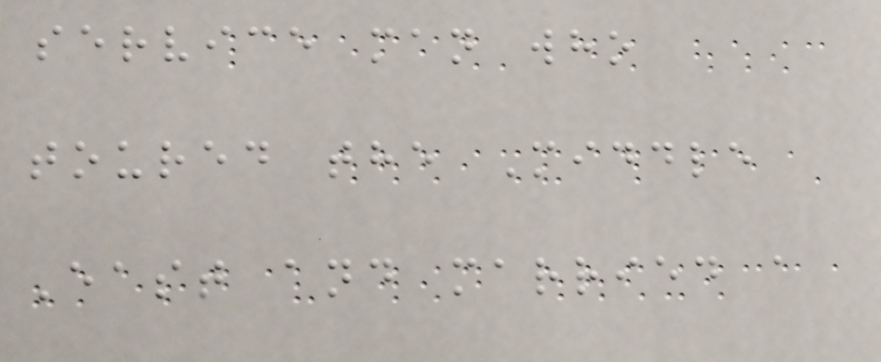service man who
toured the Middle
East and married a
